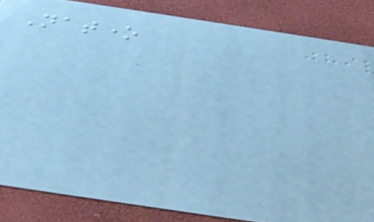Natone
